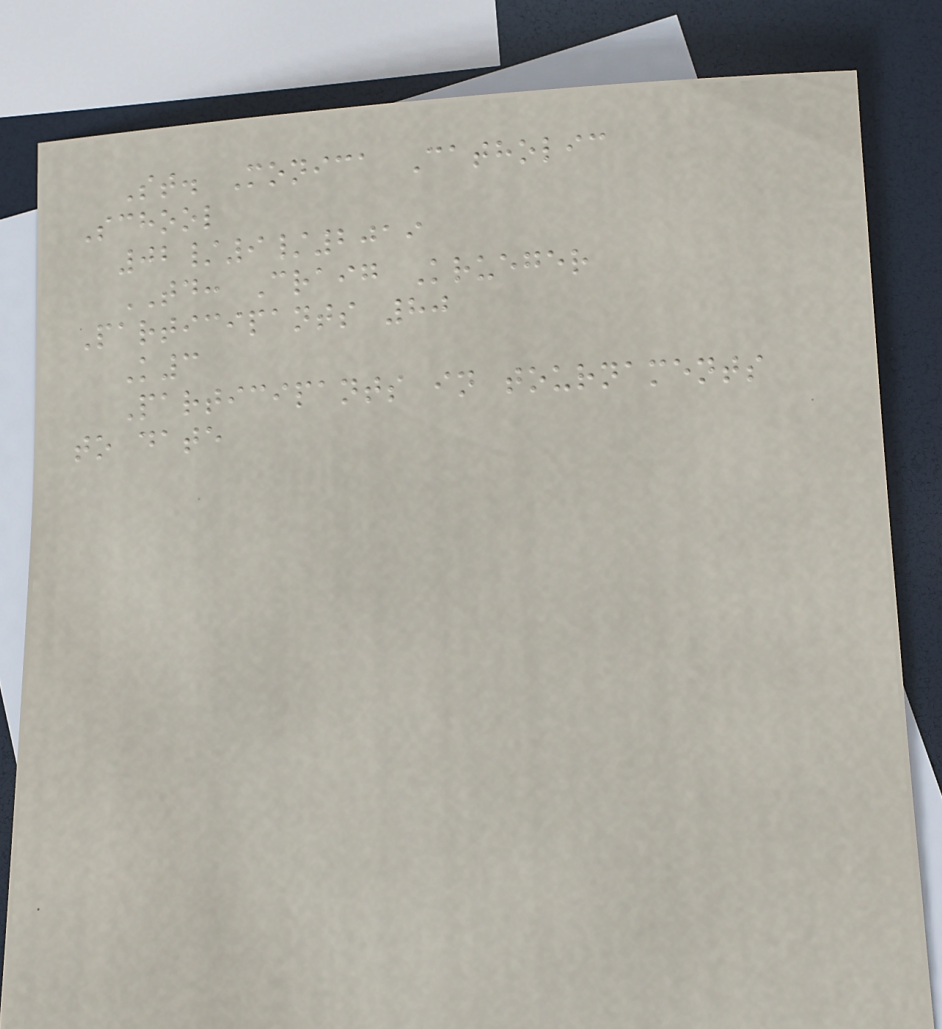St. Monica Catholic
School
02/9/2019
TD: Craig Krueger
Participants 80
K3
Participants in tournaments
to date
